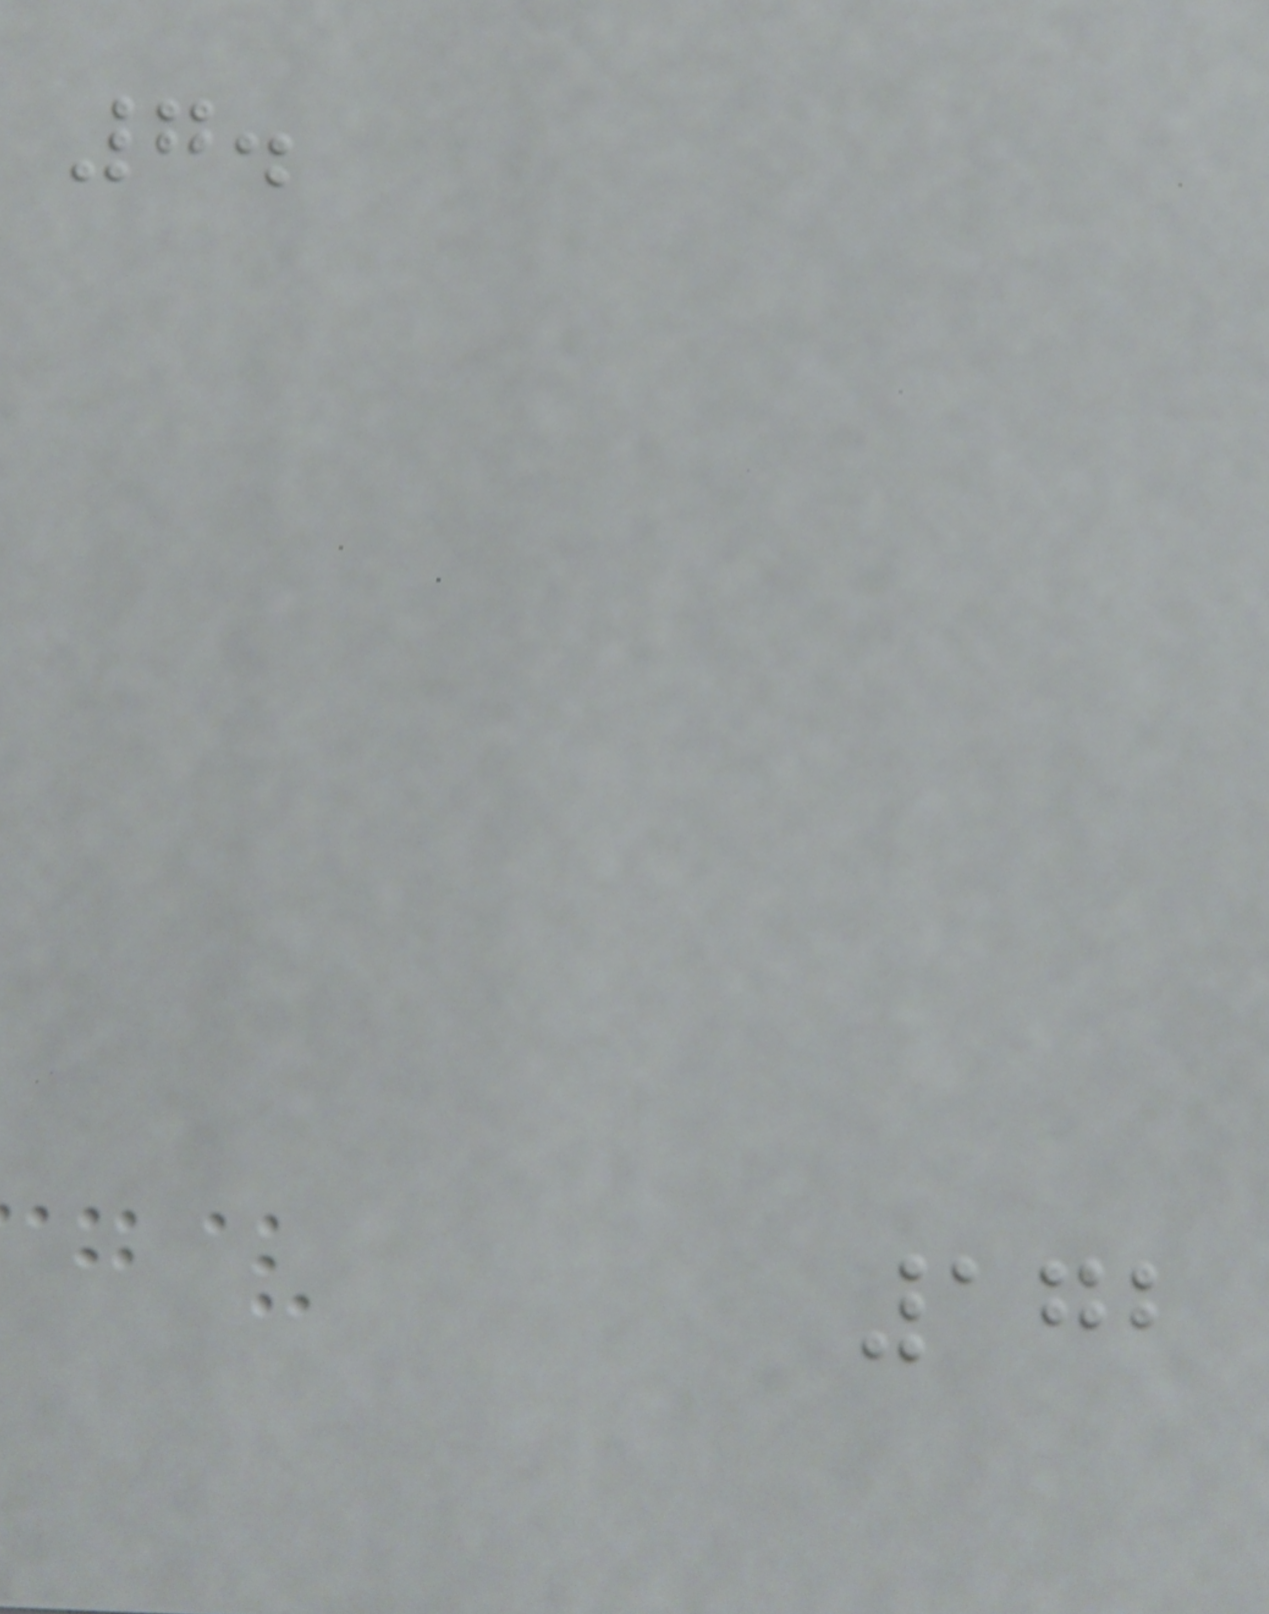7.
172
